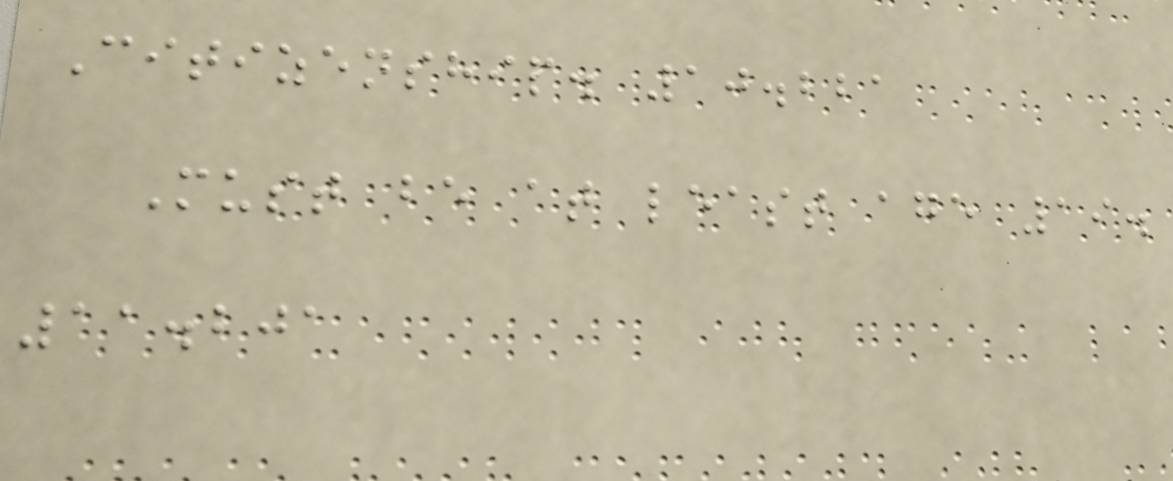Citizenship. 10.221
Must be at least age 19.
11.201
